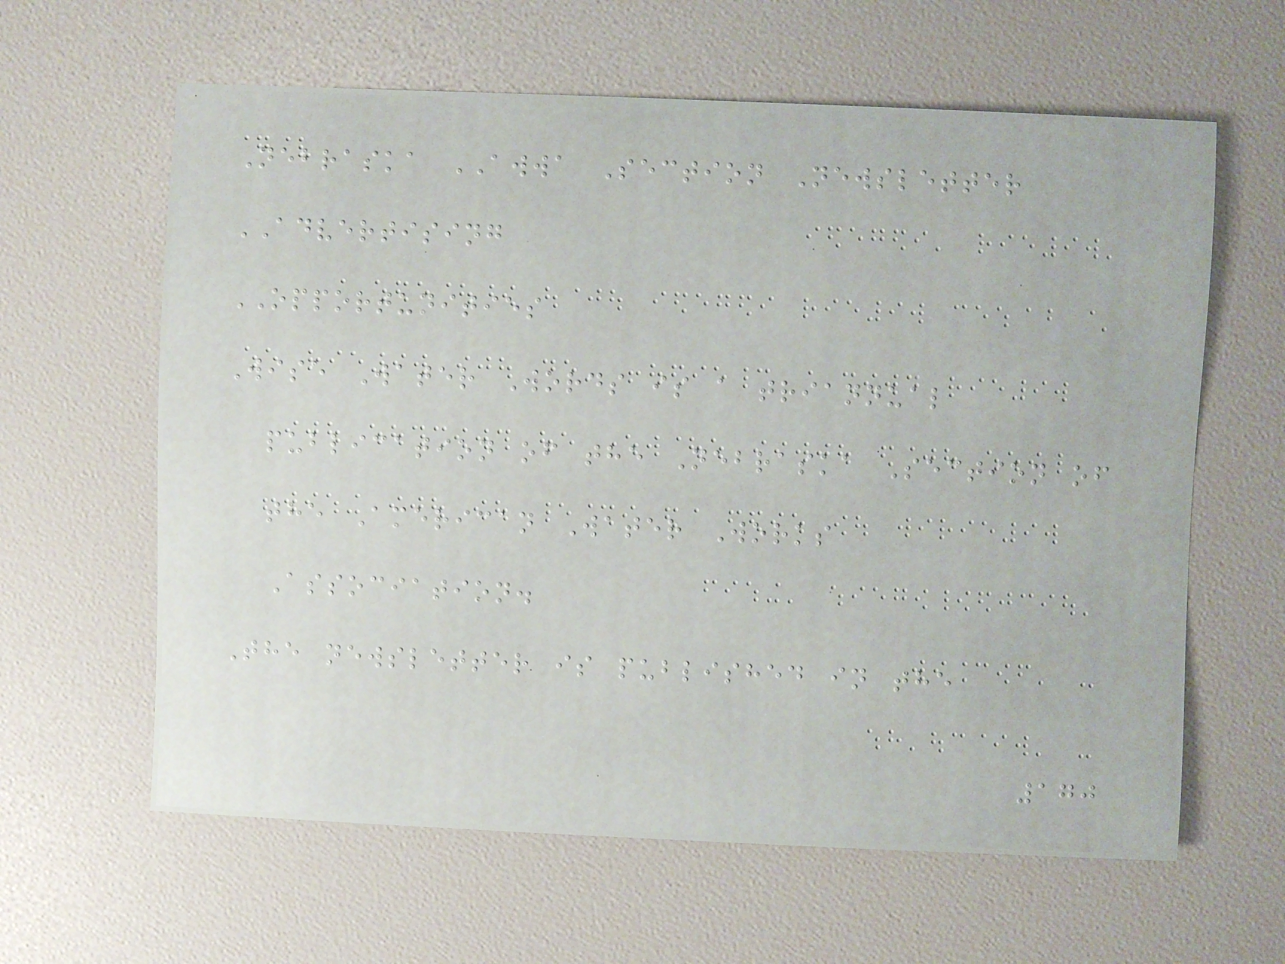Nebraska AWWA Section Newsletter
ADVERTISING
OPPORTUNITIES
Wise Water Words is a triannual
publication of the Nebraska Section of
the American Water Works
Association.
The newsletter is published in the
170
